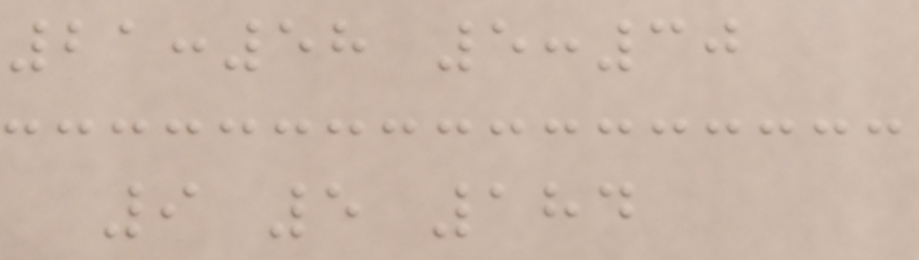21:58 5:30
9 5 184
